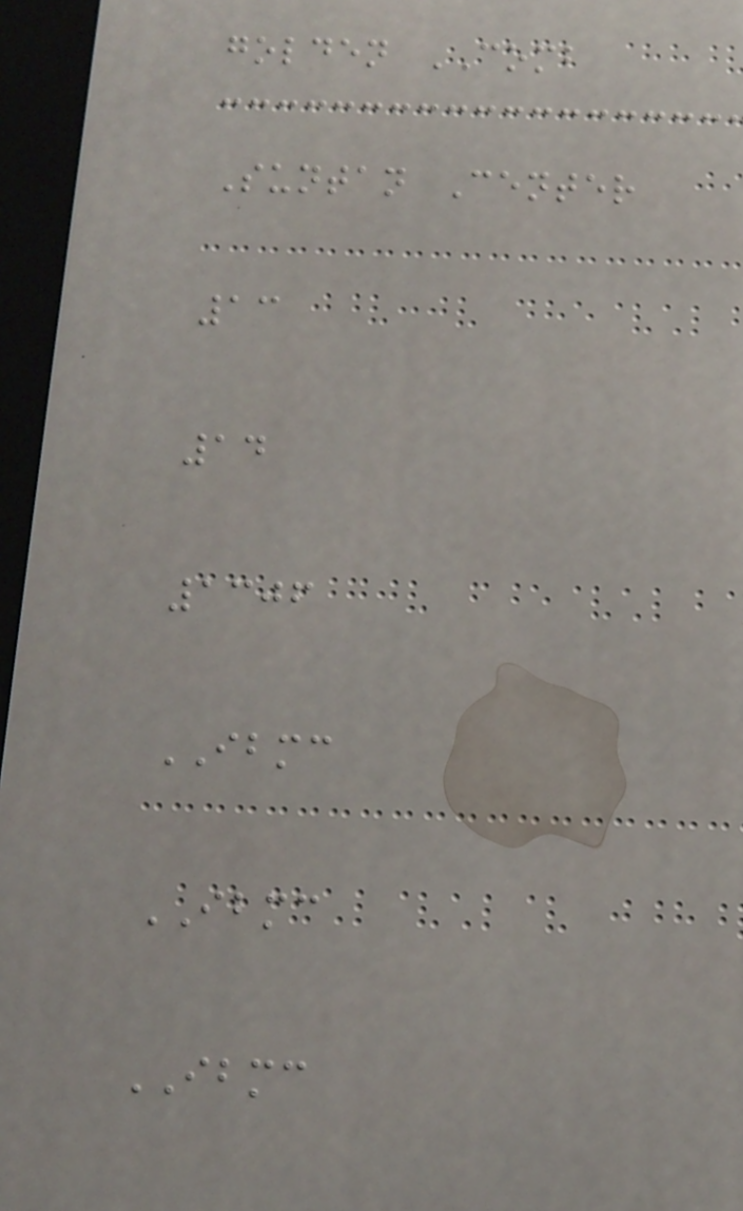golden COMB
Suntan Center
13
14
1306
IBMC
IBMC
IBMC
